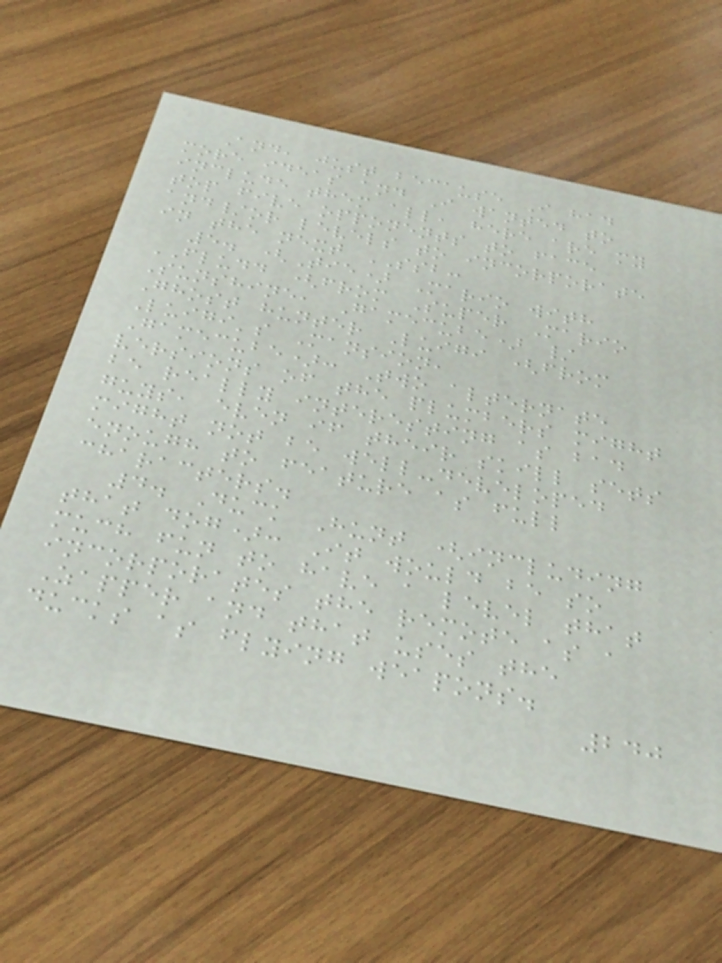And, just because I had
more ideas and I wanted to
include them all, here are my
top five opponents to face
and/or levels to incorporate
in the next SSB:
5. (Tie) Mario with
FLUDD (from Super Mario
Sunshine, Gamecube) /
Ghost hunter Luigi (from
Luigi's Mansion,
Gamecube): Two alternate
versions of the plumbers might
be really interesting as bad
guys, even if their skill sets
might not be well-developed
enough to feature as full
characters.
4. Duck Hunt (including
that dog): It would be so
much fun to have a level that
incorporates the remote as a
Zapper and that uses the
ducks as flying weapons.
240
